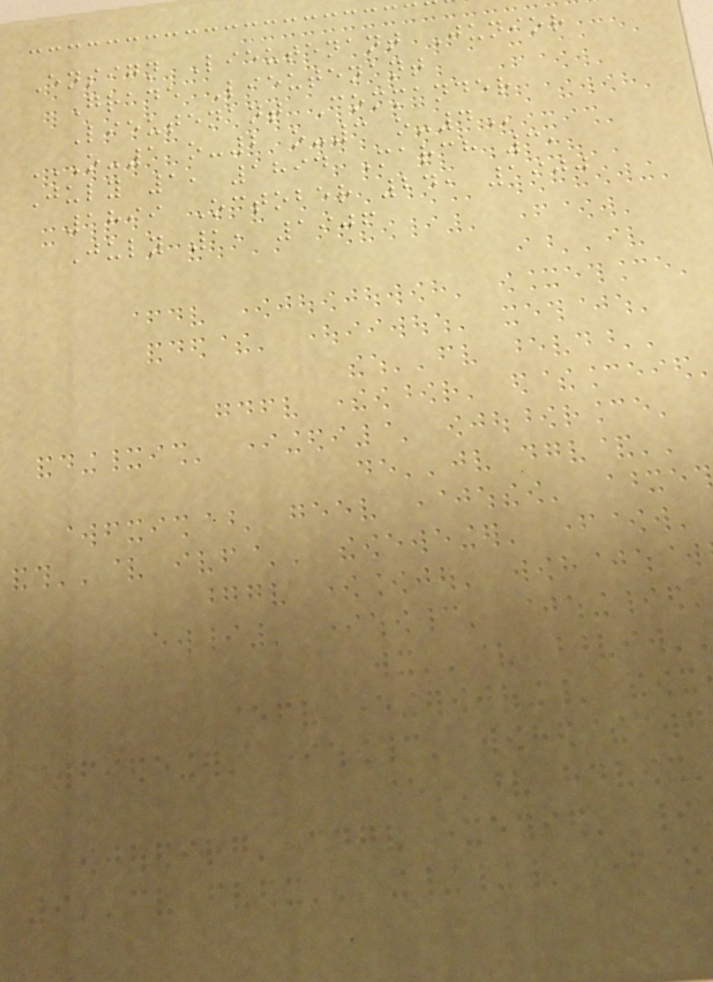Ensign Lieutenant Junior
Grade Lieutenant
Lieutenant Commander
O-1 O-2 O-3 O-4
July 1, 1894 March 3,
1899 October 24, 1900
July 1, 1906
